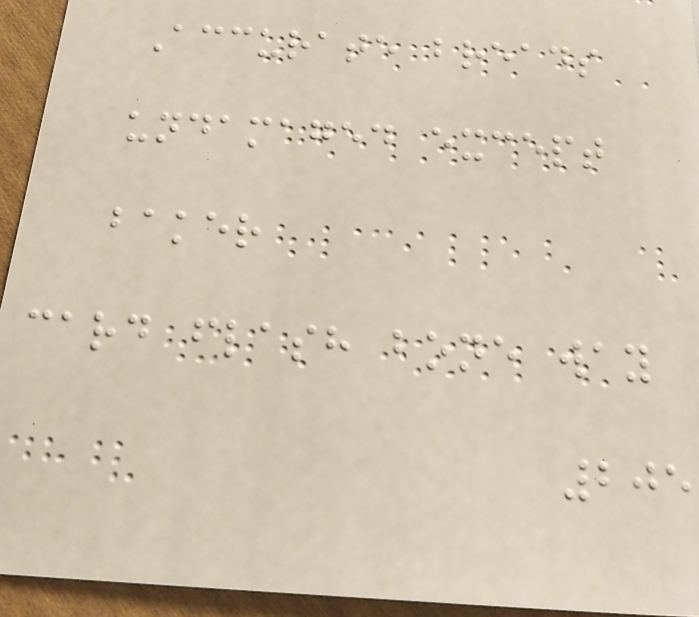Accurate breads
undamaged except
baker
card flash bone way
205
